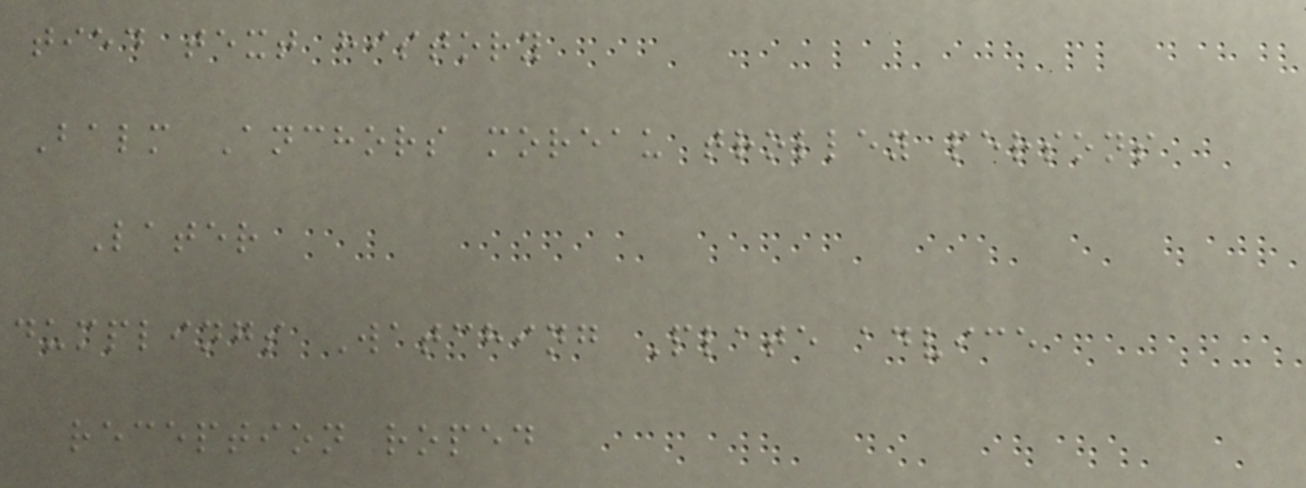tied text history
Balm Anchors moreau trolley persons
Later
dumplings Watching Plate advice
reception roped
